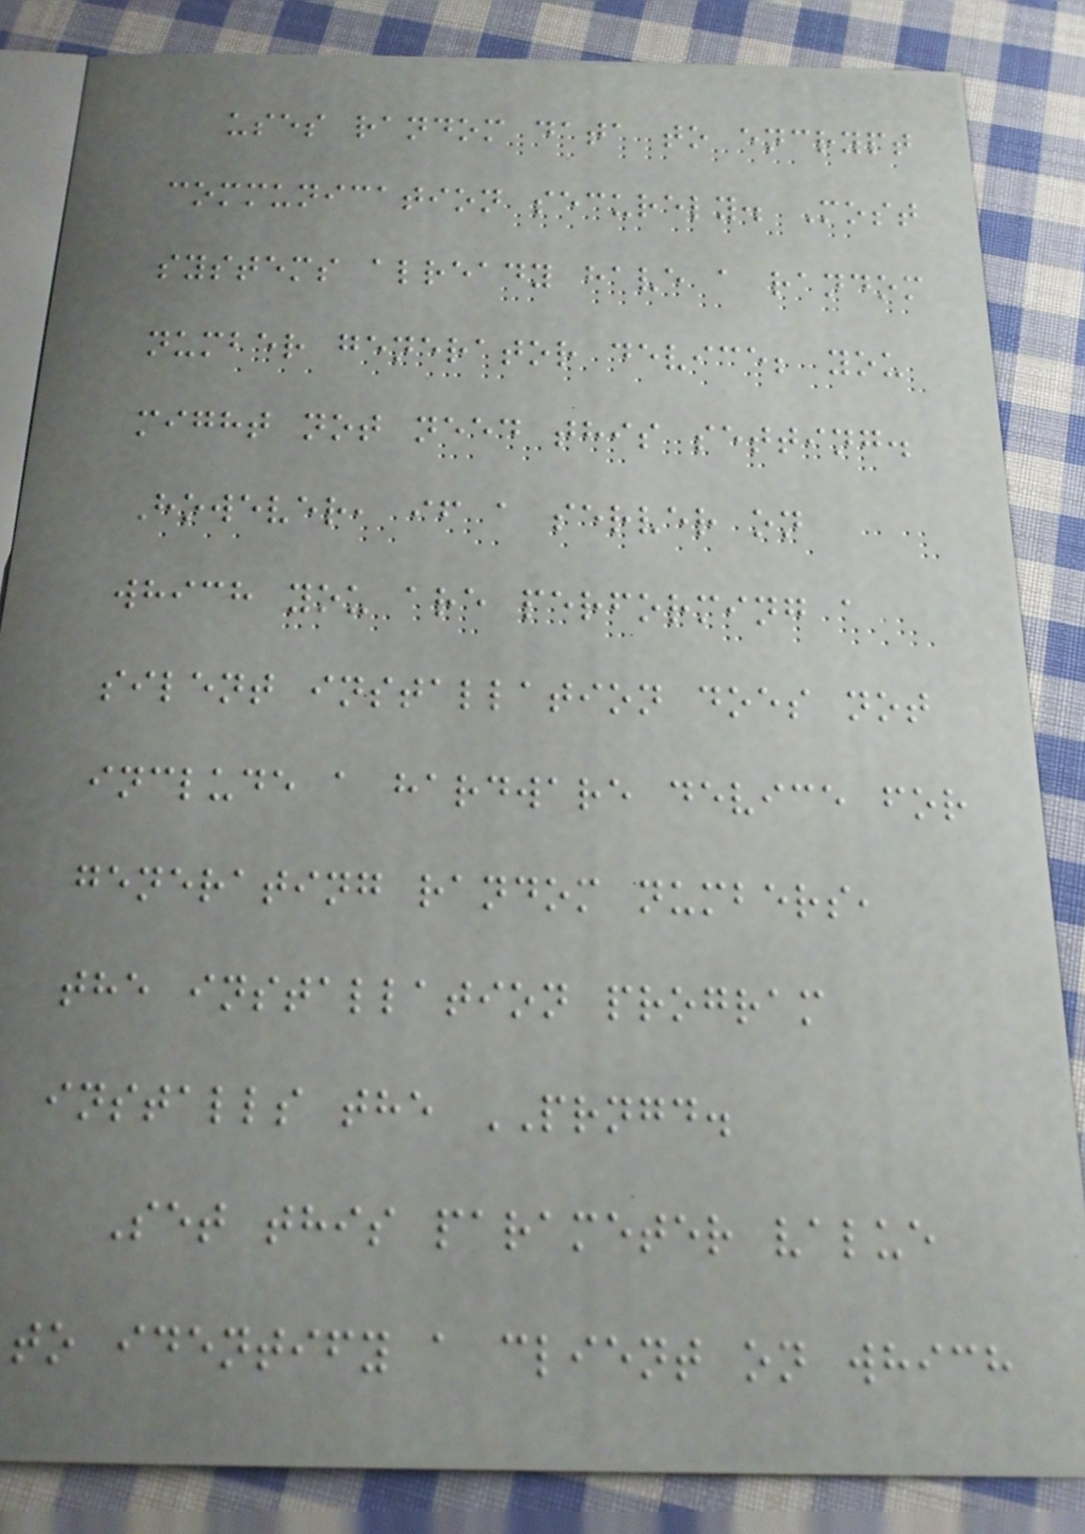uses random data to encrypt
communication securely. Most
systems already have a random
number generator device; you
might not need this setting.
However, if a server on
which you are performing a
silent installation does not
include a hardware device for
generating random numbers,
the installation program
installs the PRNGD.
Set this parameter value
to identify a client on which
